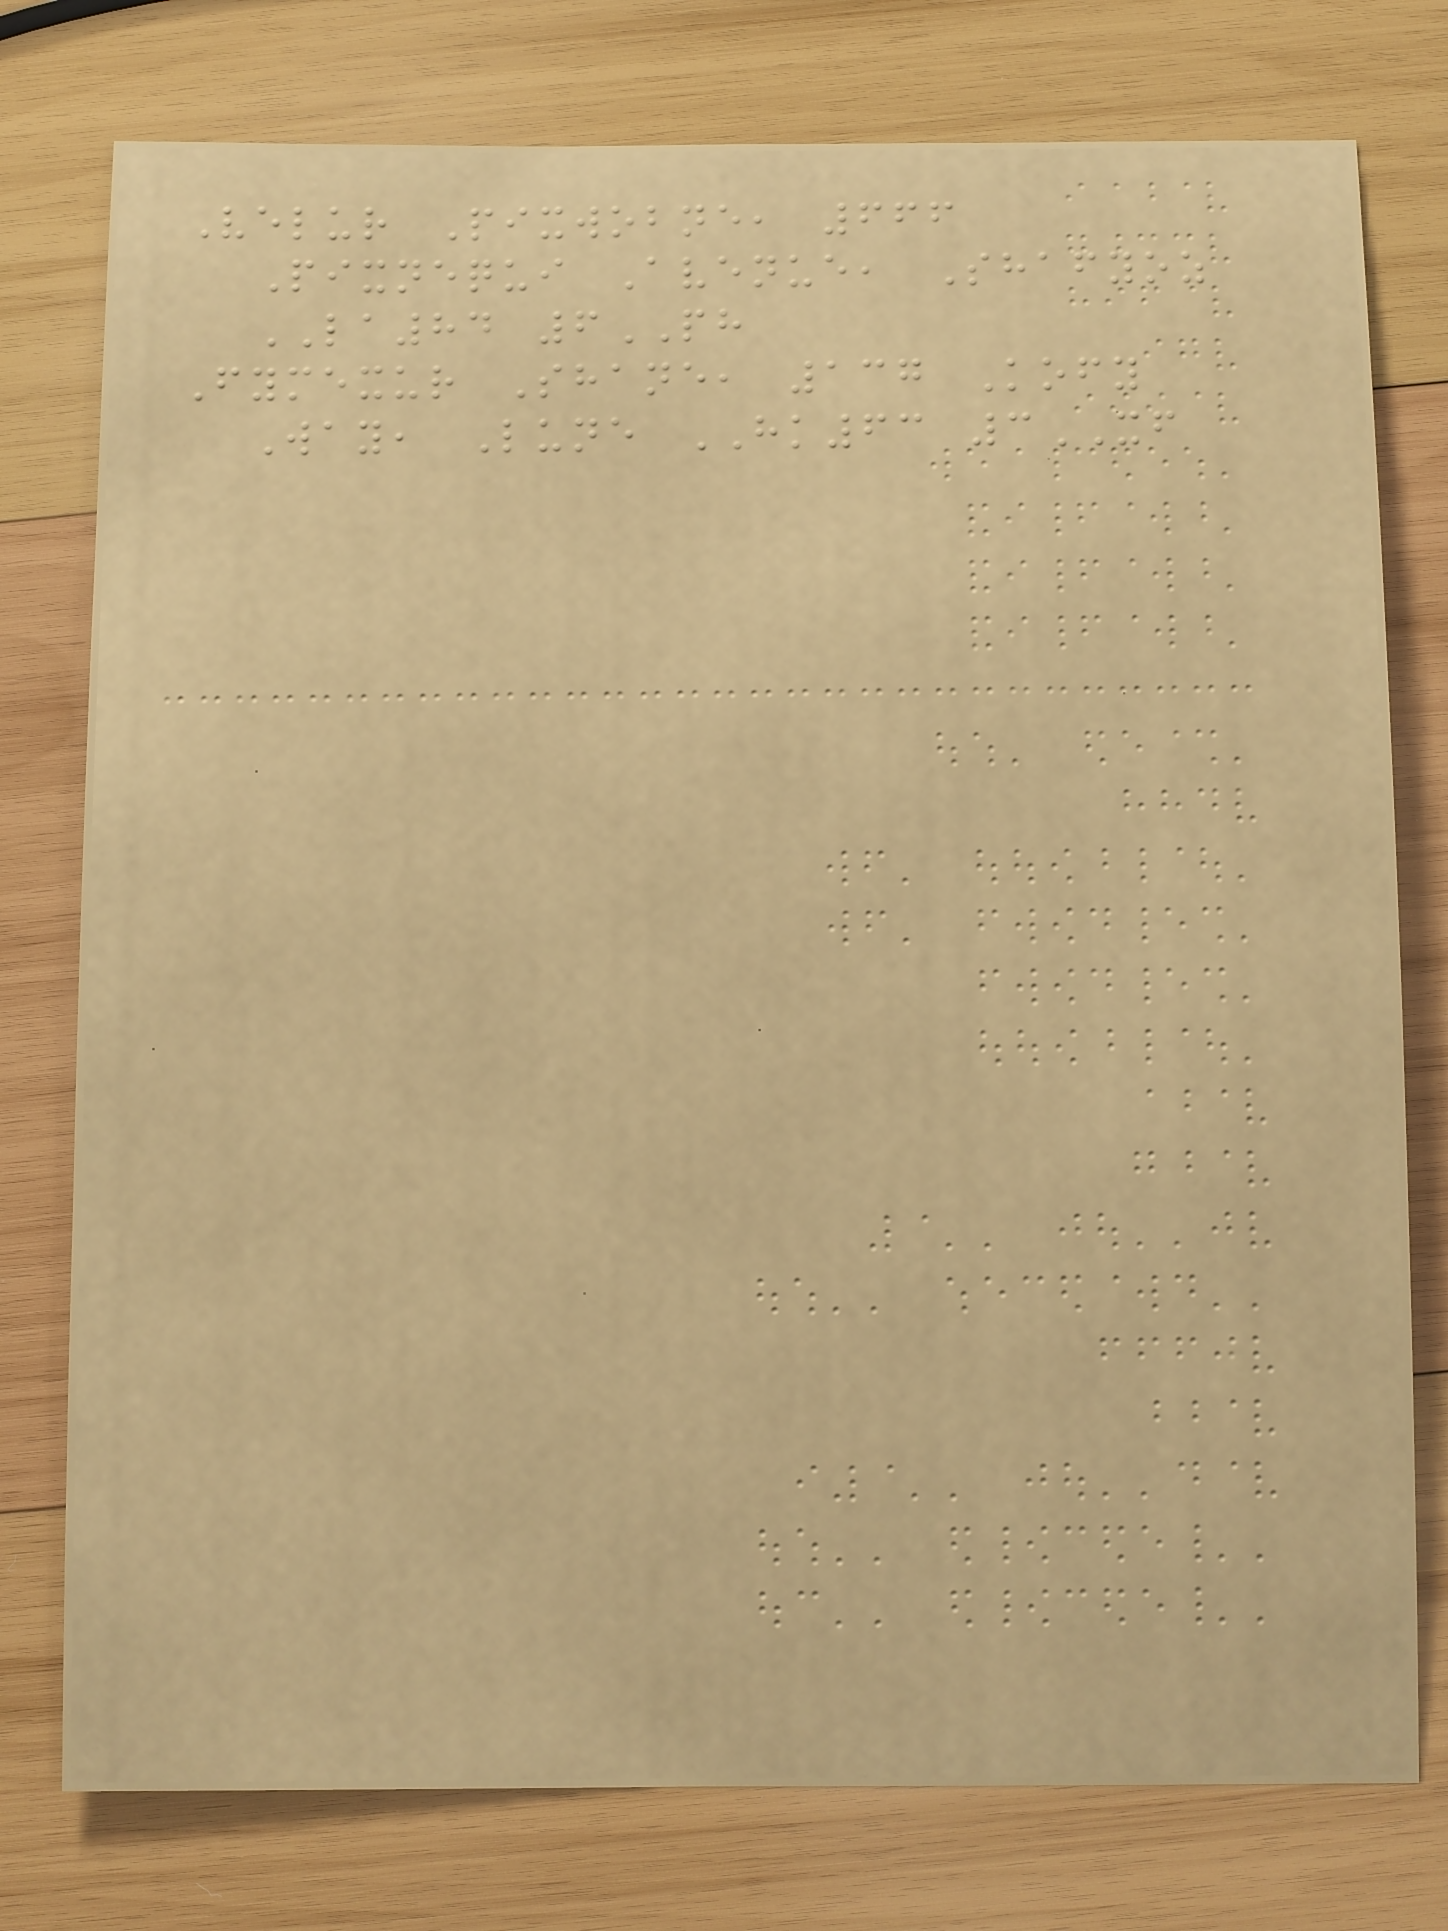Velur Pixwobne, 666
Pixnequi Avenue, Shafyoz
LA84 6PH
Fymexur Shane, 137 Kofy
Way, Lune HK63 3XF
